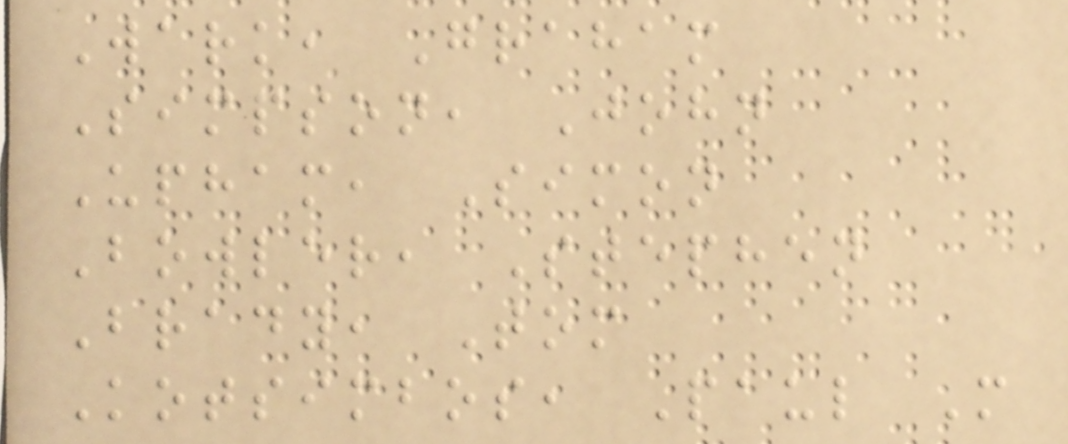Wark, Graham
Simpson, John
Upham, Simon
Bowler, Stephen
Brady, Tom
Kotsimbos, Paul M
